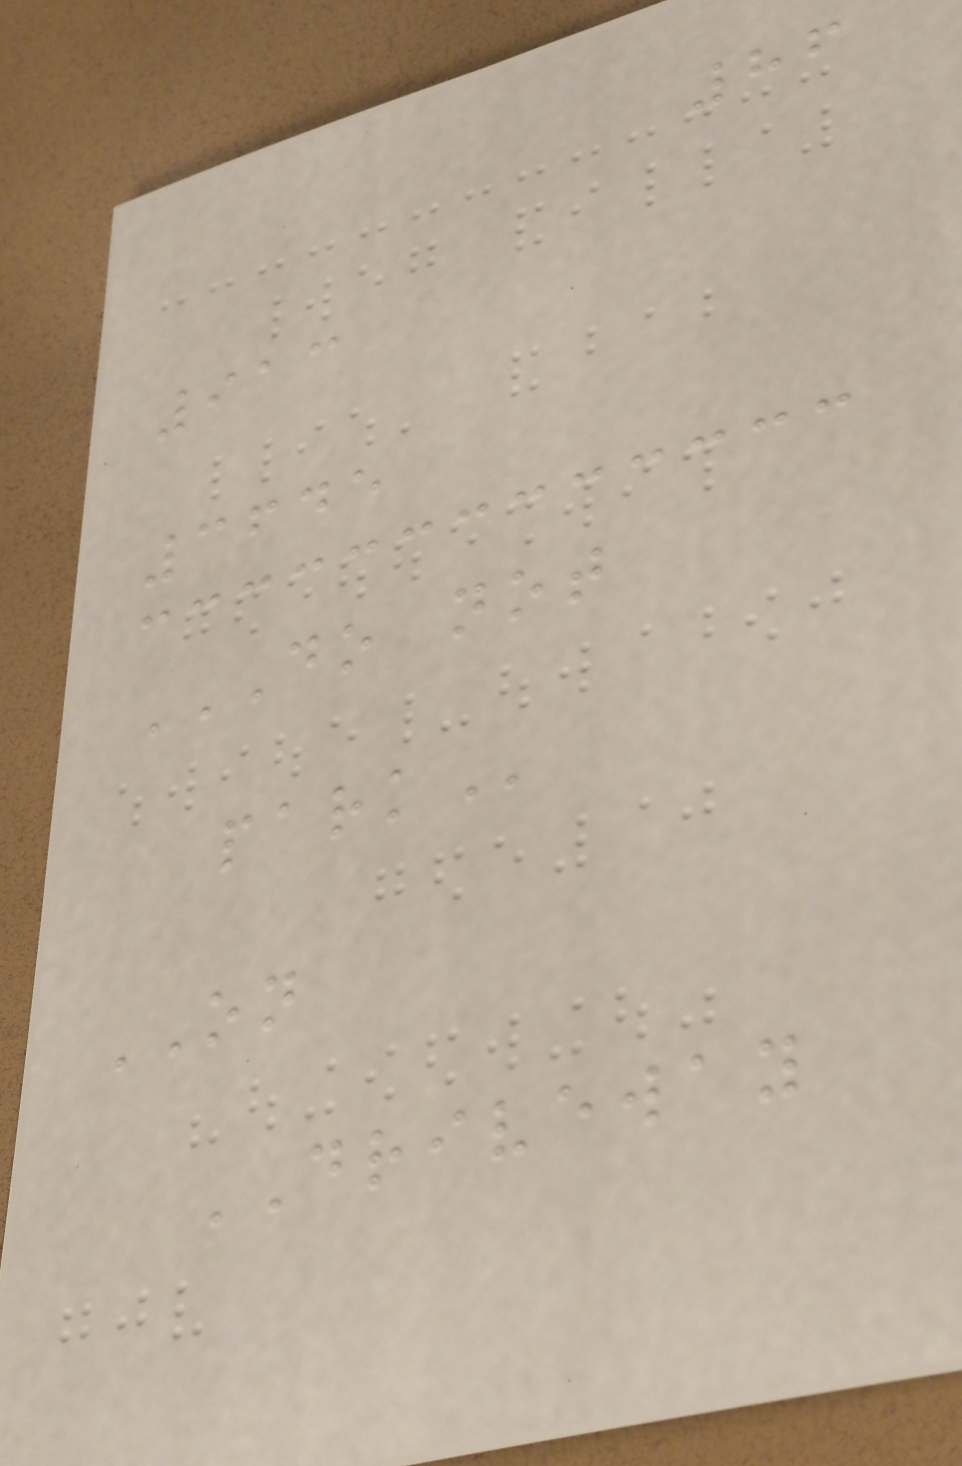86
913
3645
DO NOT
PARK
ON
DRIVEWAY
